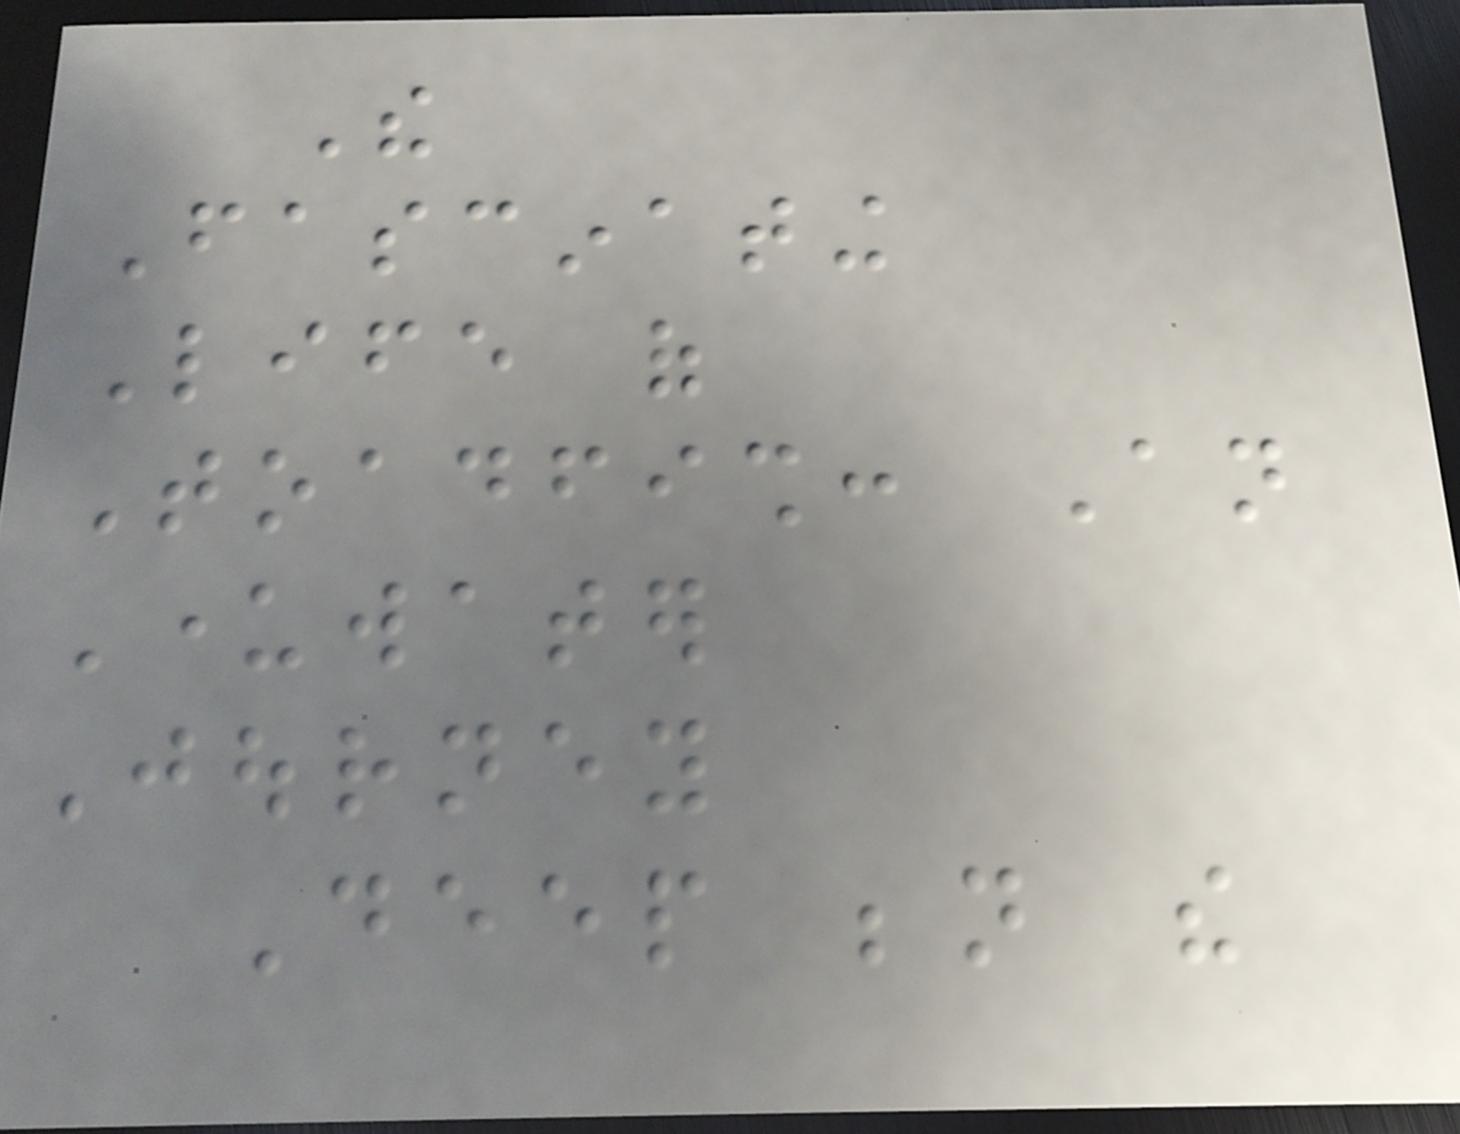The
Fascinating
Life of
Toadfish: An
Underwater
Journey
Deep beneath the
